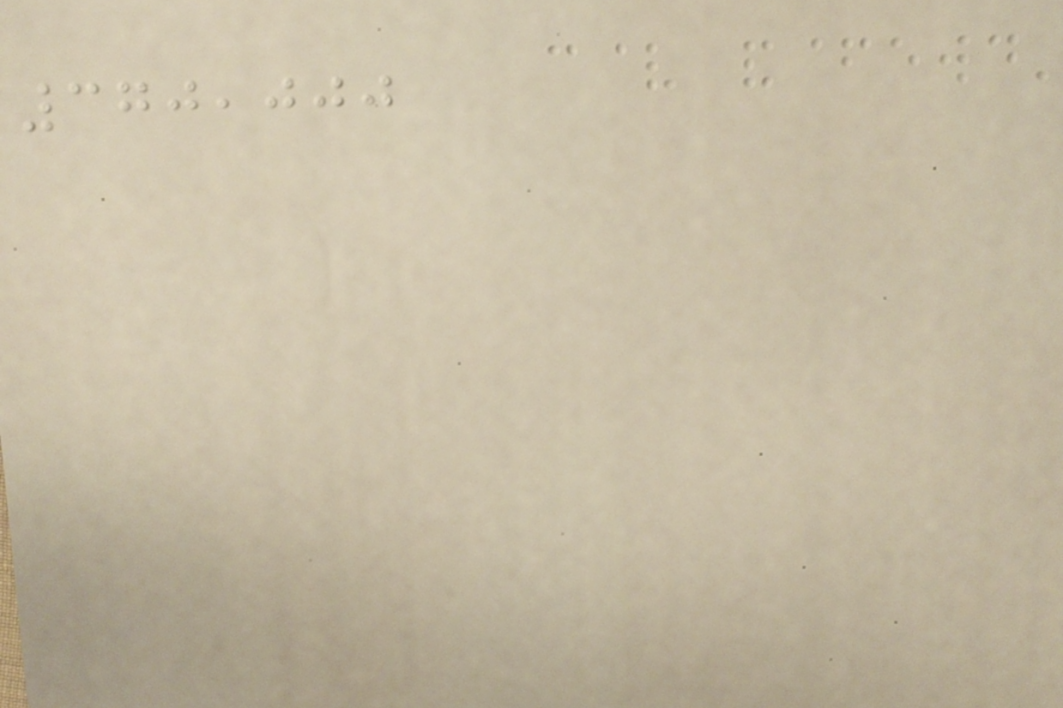370,000
